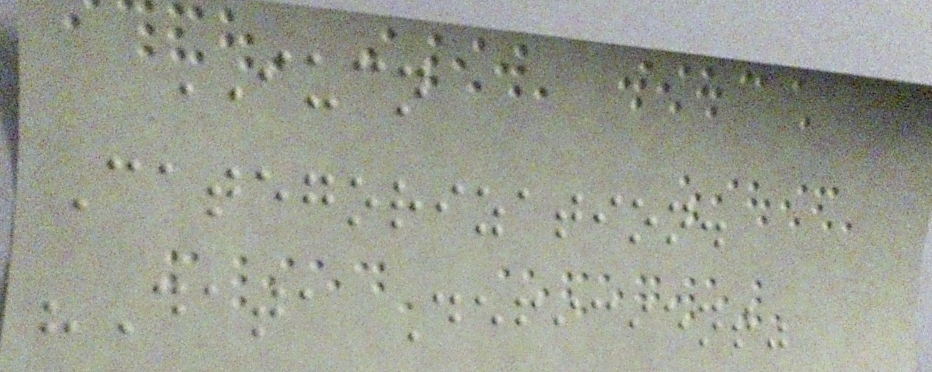IUCN
Categorization.
"Data Deficient"
